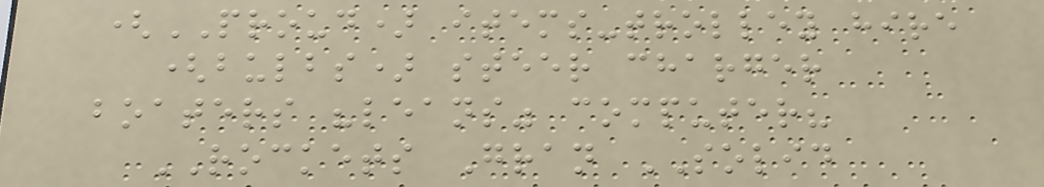(PROUD) items-trolley hire
(bulbs) steer charger
boaters "leans" computer?
ROCKETS Gran SOLID
